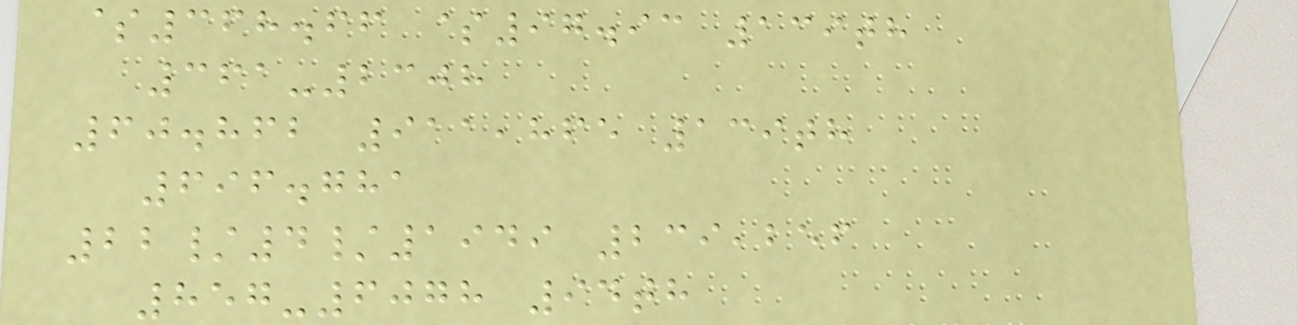$368.66 $97.93 139th
361-2308
60.862 911,865 139th
696.781
22/4/1949 239,256
857-6078 94th
